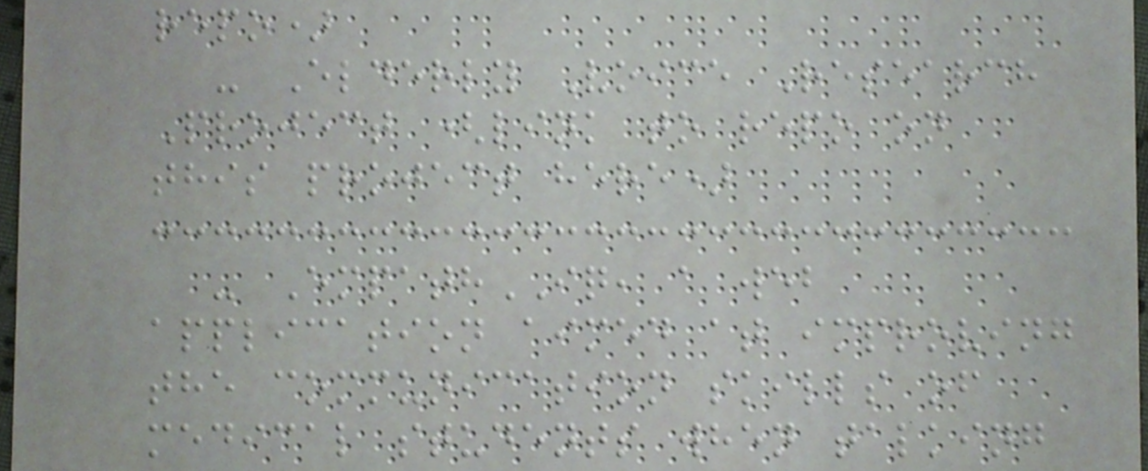repo)
- Elderly Voice Research
Project (link to repo on
this project here)
- EmpathIQ, a web
application aimed at improving
the communication skills of
medical students when talking
